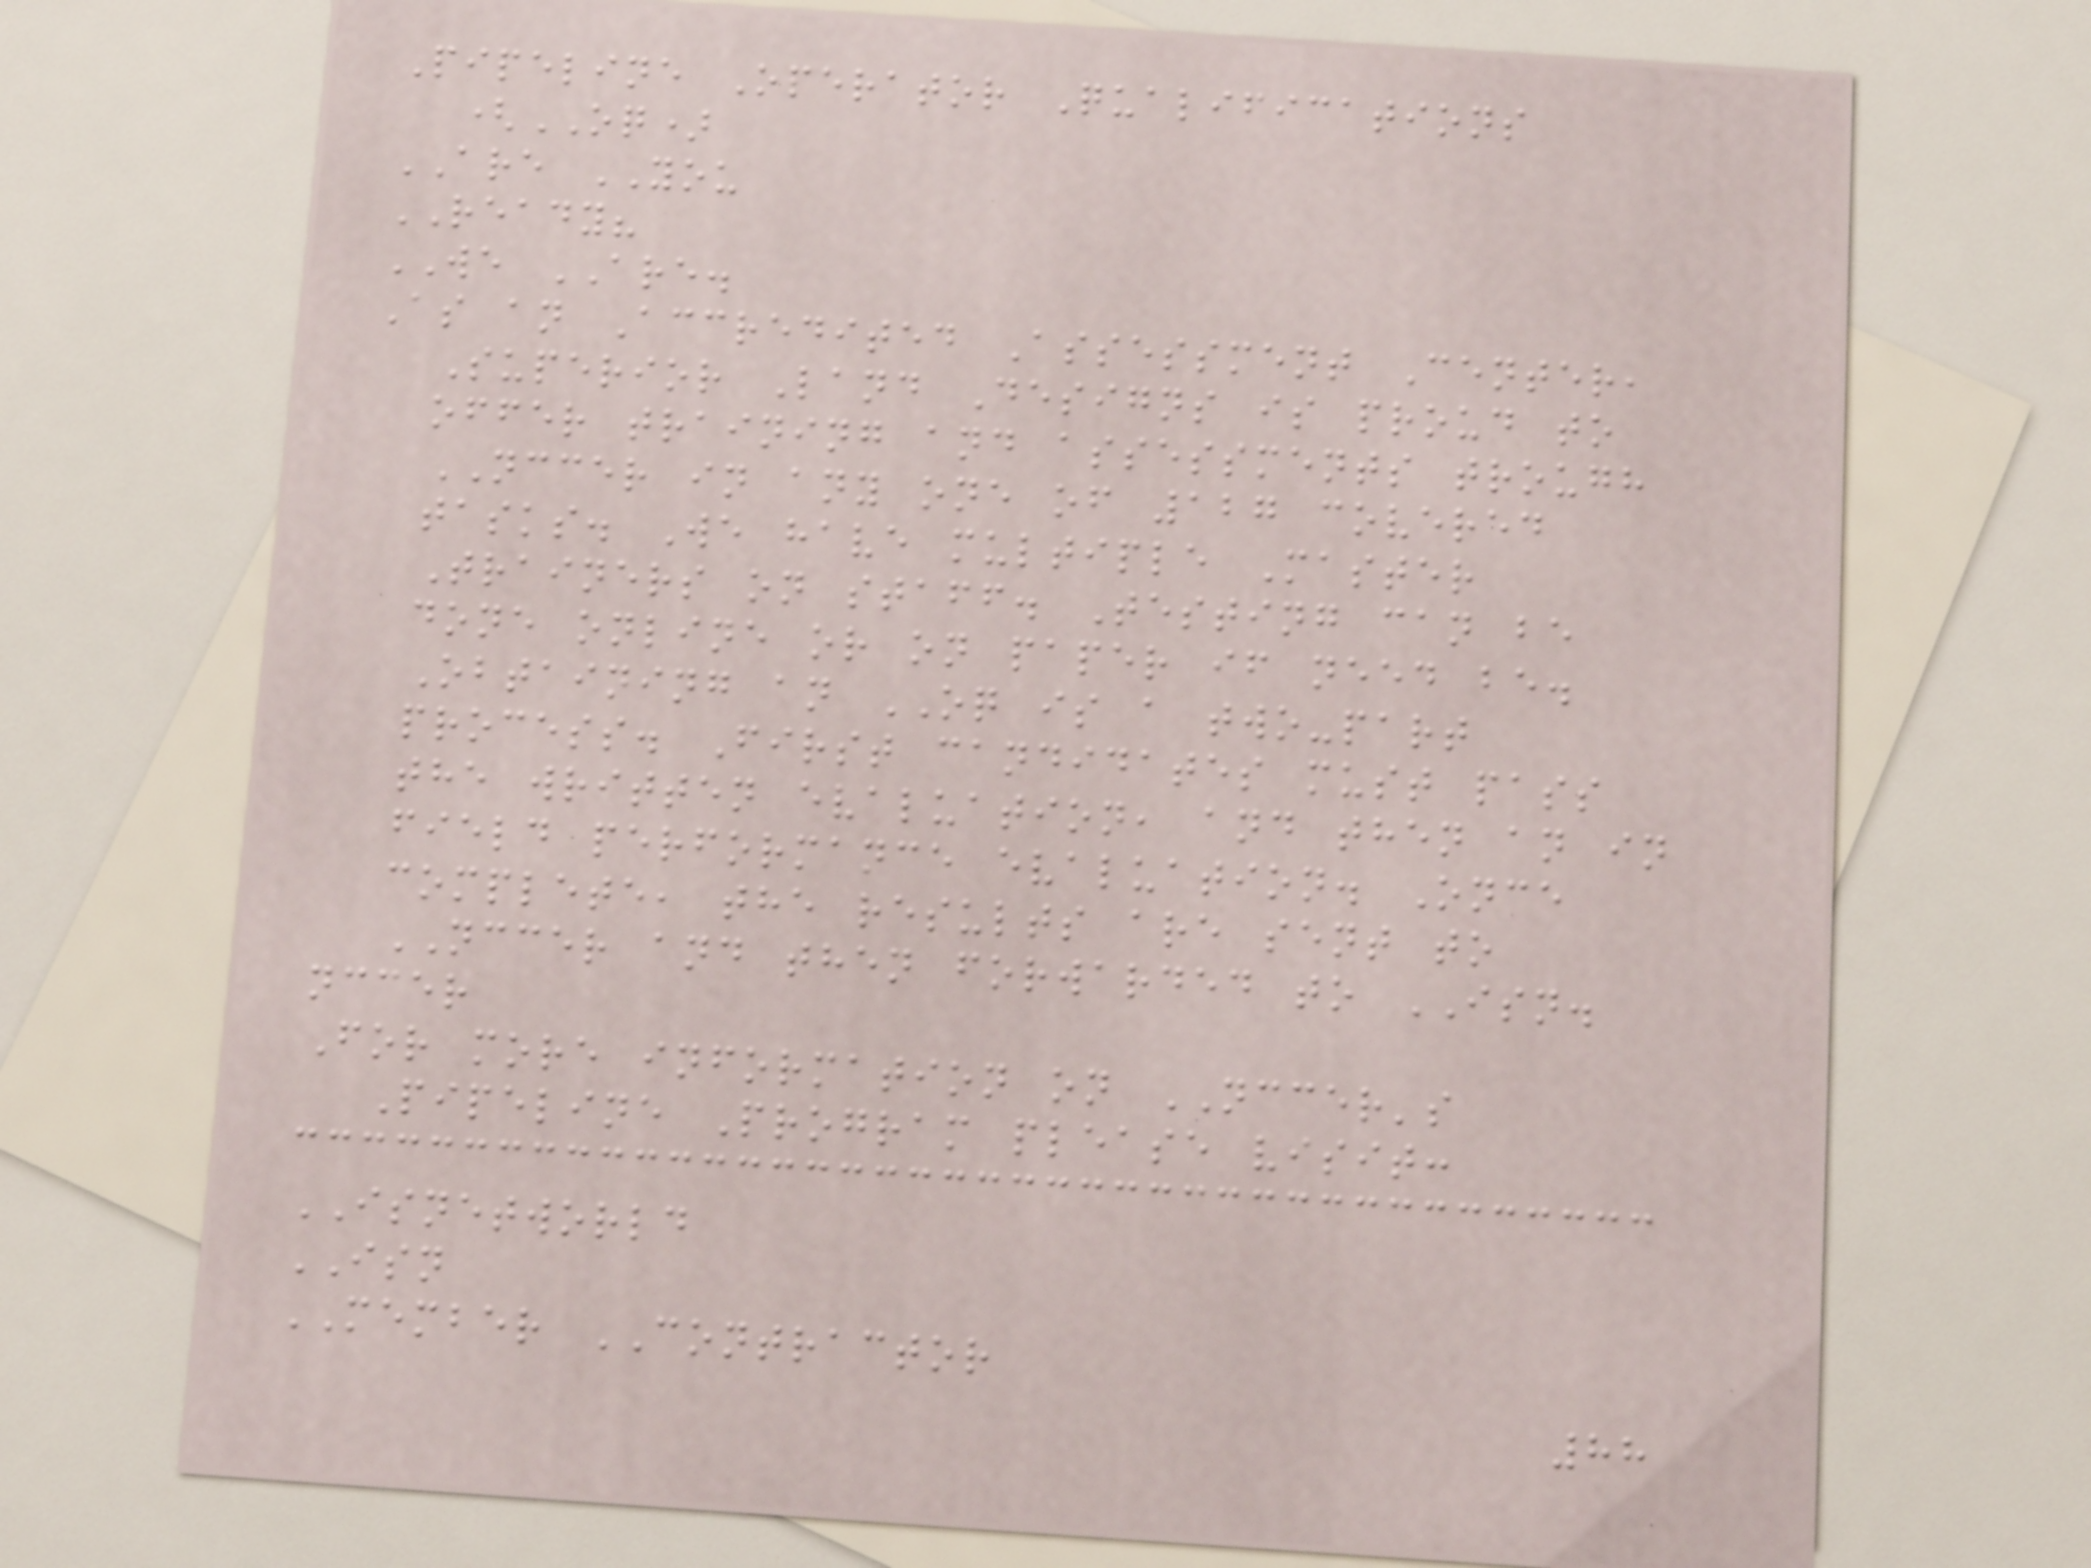Pipeline Operator Qualifications
(OQ)
ARE YOU
READY?
WE ARE.
As an Accredited Assessment Center,
Superior Land Designs is proud to
offer training and assessments trough
NCCER in any one of 127 covered
tasks. We have multiple Master
Trainers on staff. Testing can be
done online or on paper if need be.
Obtaining an OQ is a two-part
process. First candidates must pass
the written evaluation, and then an in
field performance evaluation. Once
complete, the results are sent to
NCCER and then forwarded to ISN.
nccer
For more information on NCCER's
Pipeline Program please visit:
ISNETWORLD
ISN
MEMBER CONTRACTOR
88
